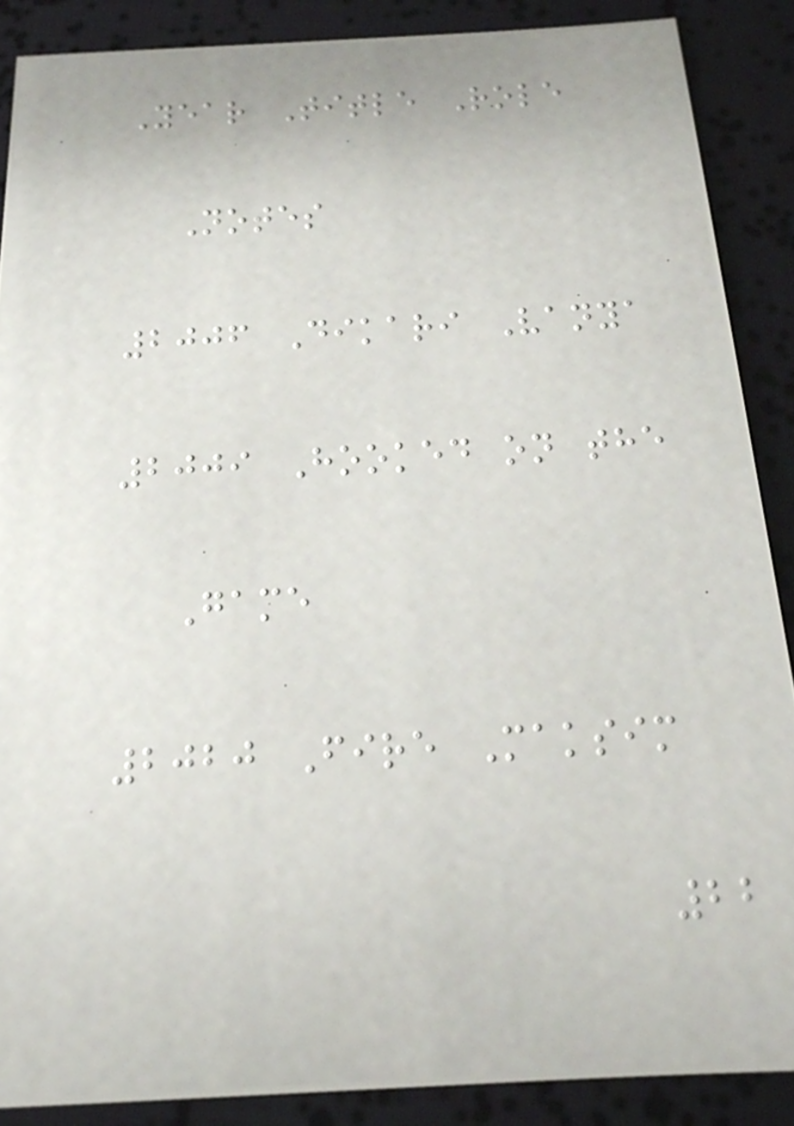Year Title Role
Notes
2006 Dikari Vanya
2009 Hooked on the
Game
2020 Fire Maksim
22
